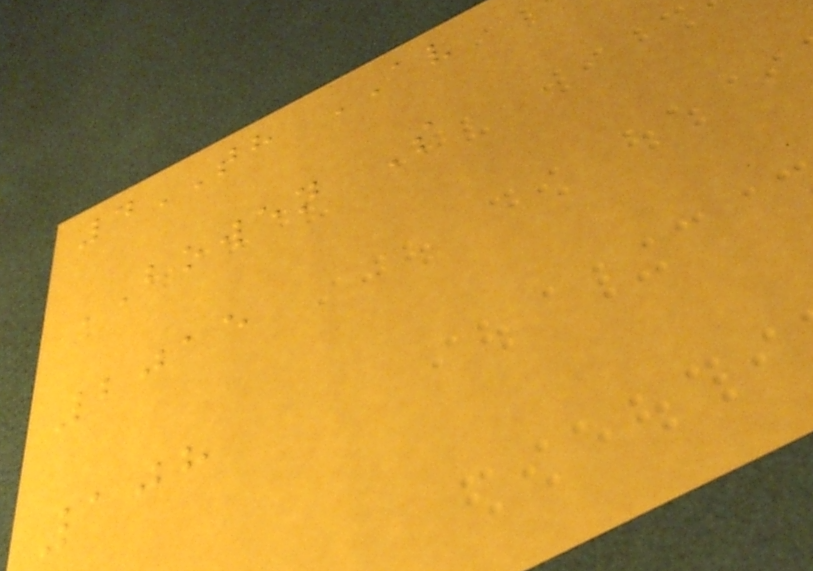4TH AV
BOWEN S
2015
108
